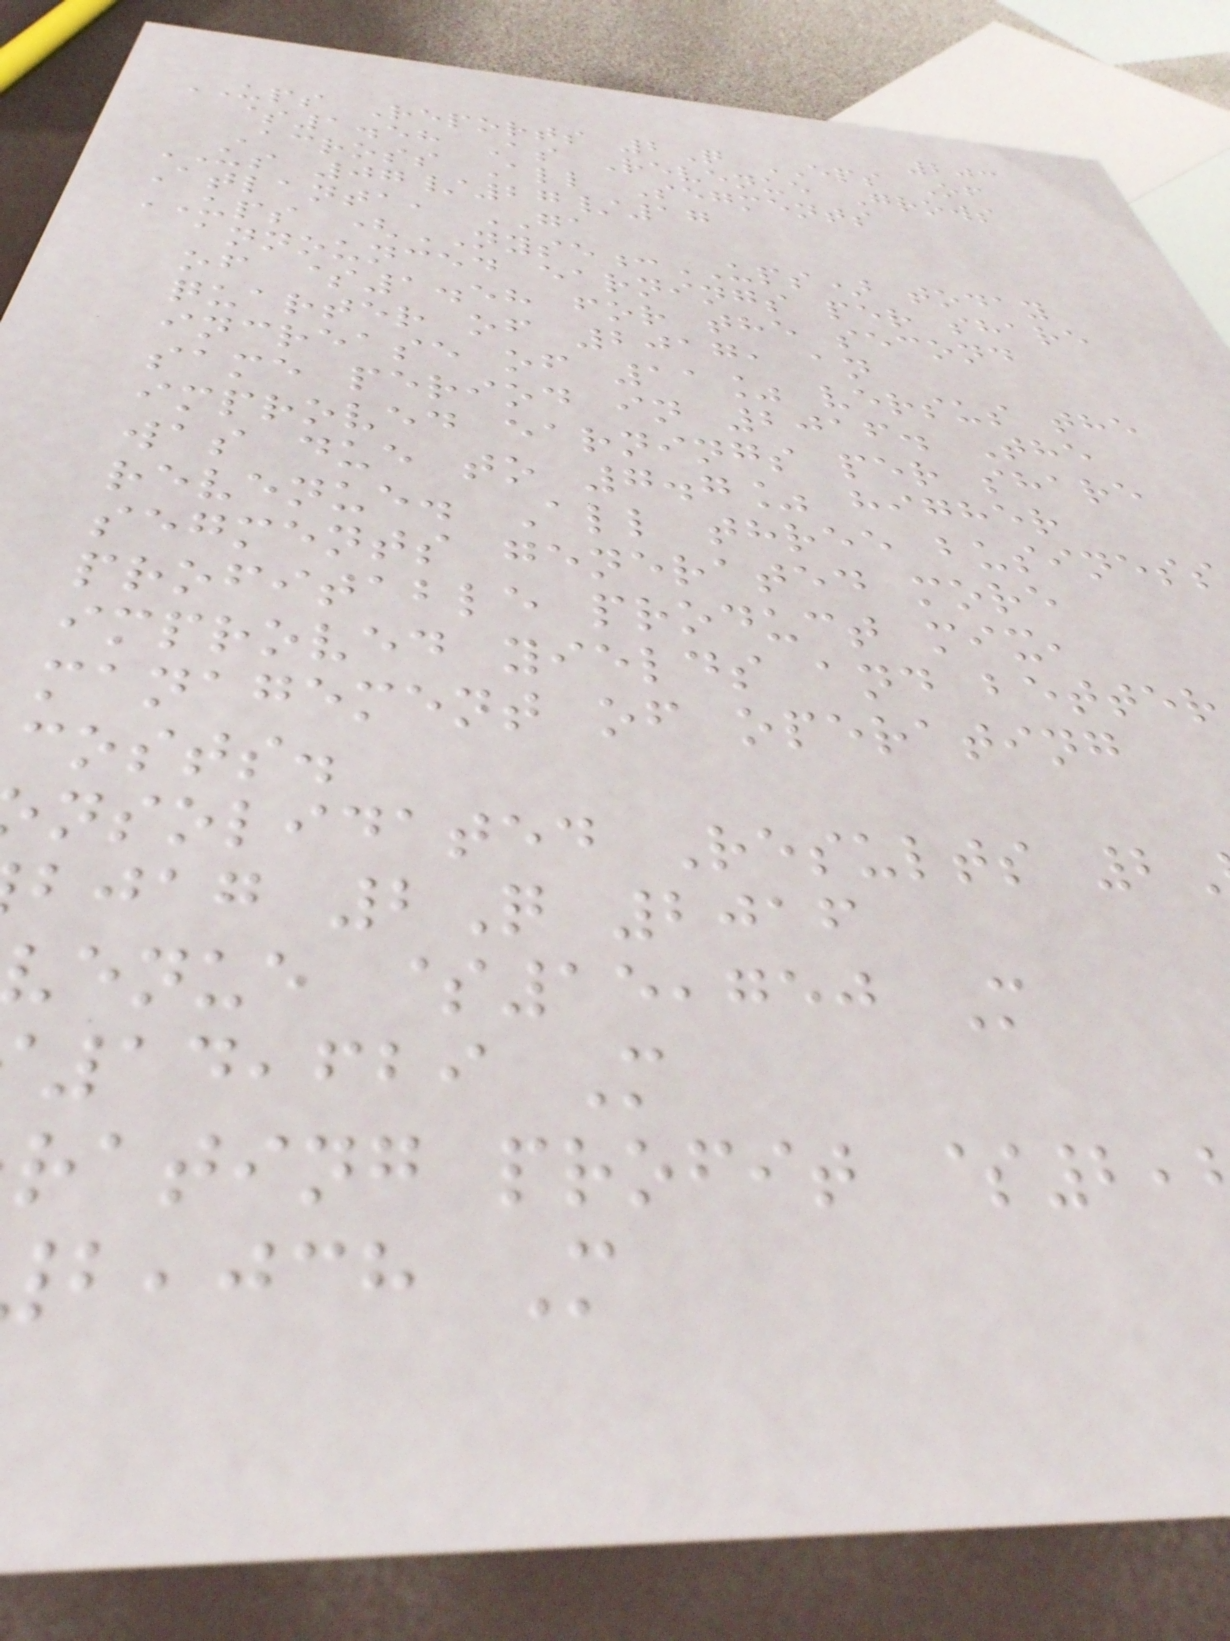203
UPS Reports 2Q EPS Of
$1.58 As Revenue Grows
Across All Segments
US 07/27/17
Atlanta, GA
UPS (NYSE:UPS) today
announced earnings per share
of $1.58 for the second
quarter of 2017, an
increase of 11% versus the
same period in 2016. The
improved earnings per share
was due to 7.7% higher
revenue. All three business
segments generated more
profitable product mix,
improved yields and better
management of operating
costs.
nsolidated Results 2
bjag 2Q 2016
enue $15,750 M
14,629 M
rating profit $2,
,jch M
